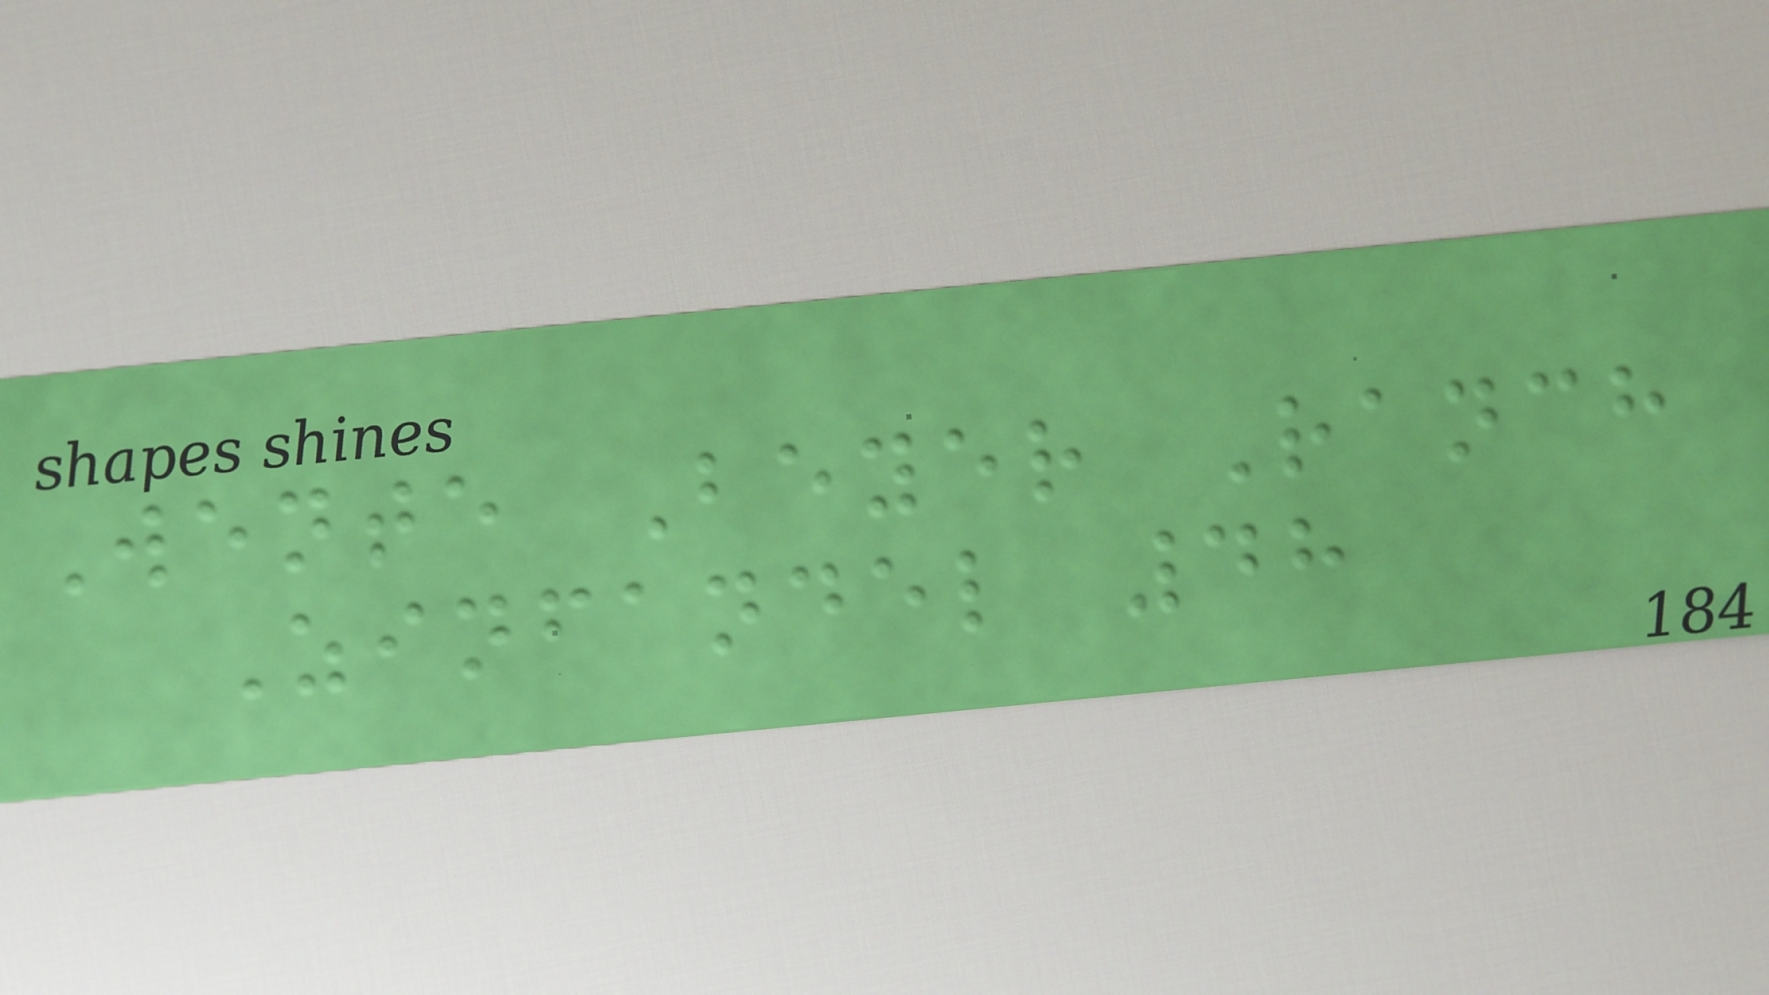Wente Beyer Ranch
Zinfandel 48
